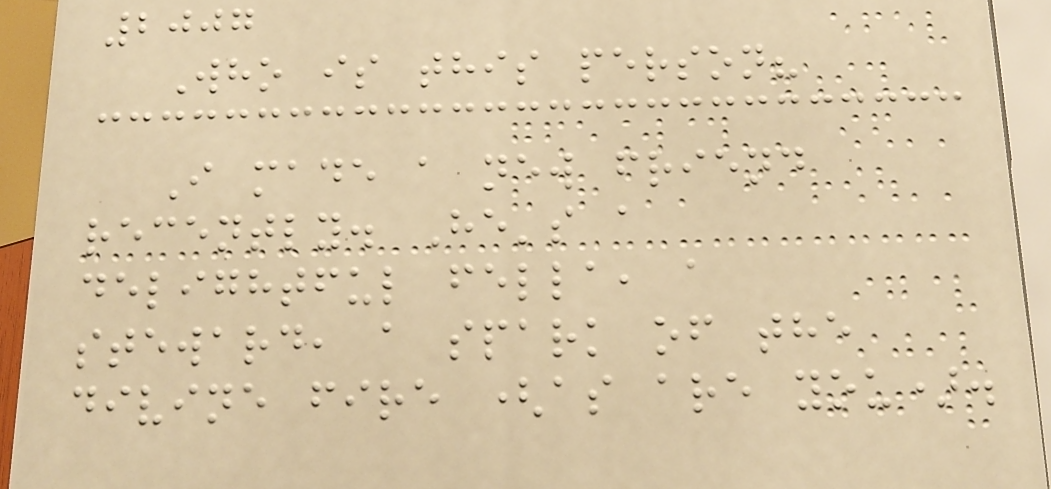2007
Who is this person?
I made a new friend
recently. He's a
delightful fella, a
steward, a spark of the
divine fire (as are you).
